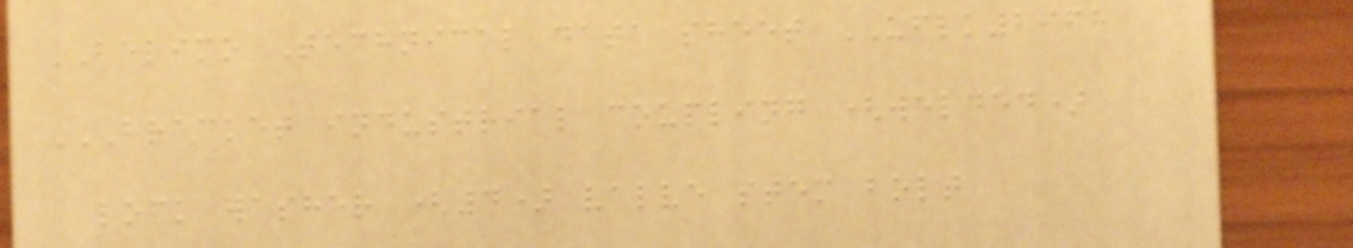BELIMO Technical data sheet UFLK2968
BRACKET INDUSTRIAL COUPLING (WELDED)
LOCK WASHER (4) VALVE STEM BOLT
